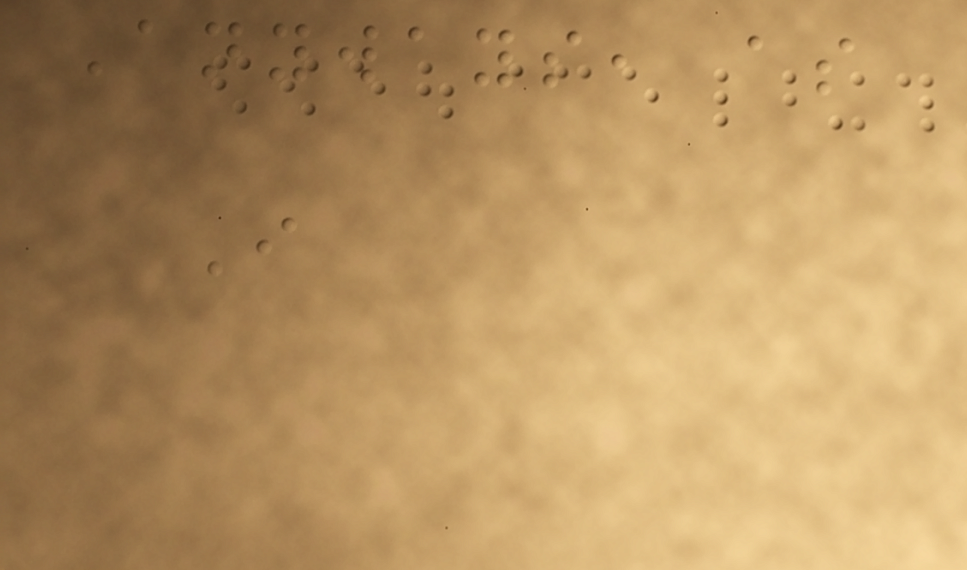Anyways, as
I
